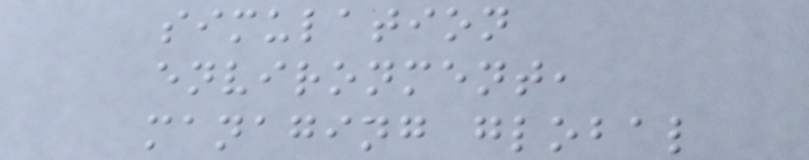simulation
environment,
managing global
